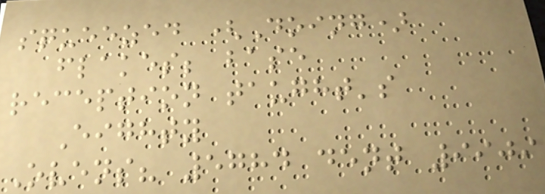squeezed (Doing)
flakes; base
reception taught's
Eighty
Ovens? 5784 dent 9909
